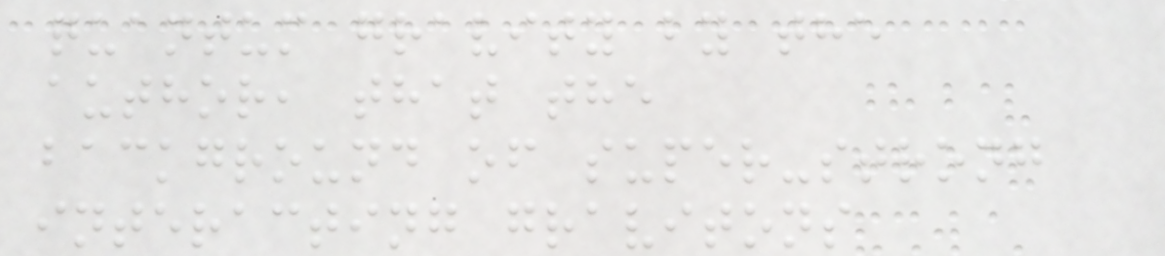quantum gravity by the
author, that the
background of super-strong
interacting gravitons
